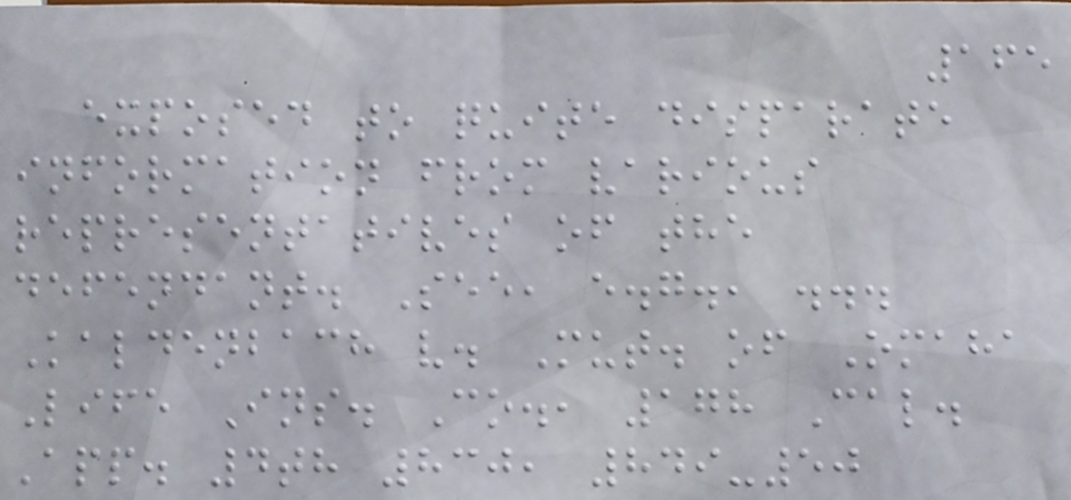165
exposed to quite disparate
information from various
representatives of the
defendant. See, e.g., ...
Kaldenbach v. Mut. of Omaha
Life Ins. Co., 178 Cal.
App. 4th 830, 849-50
